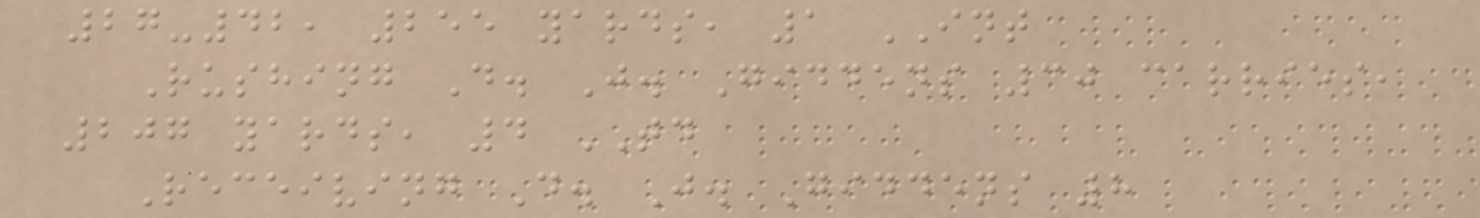27-42, 255 yards, 1 INT
Rushing D. J. Giddens 30 carries,
207 yards, 4 TD
Receiving D. J. Giddens 8
